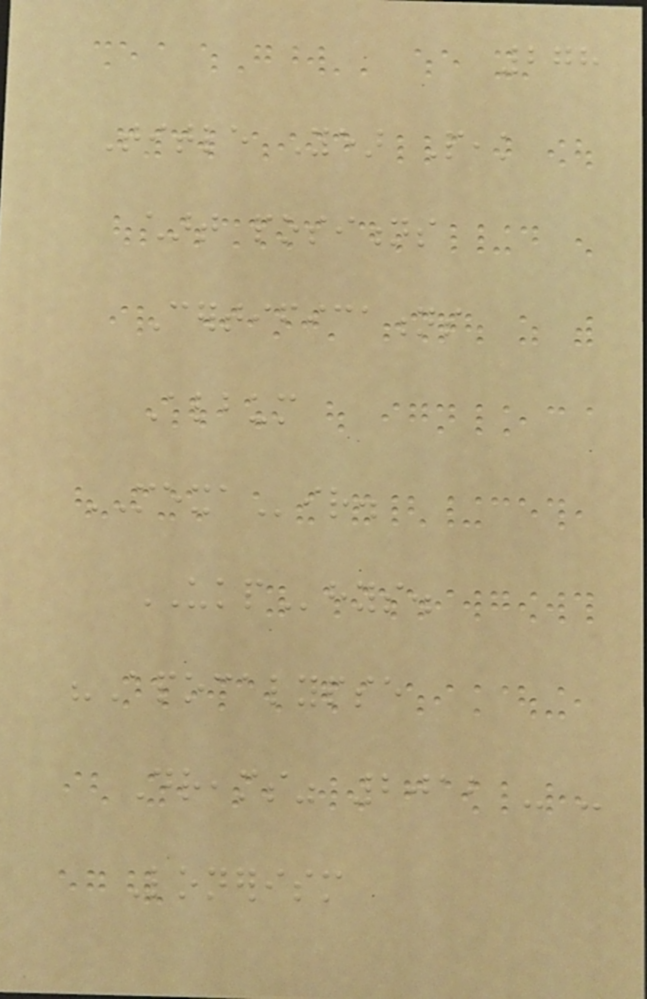278
Title Year Peak
chart positions
Certifications
Album
MEXAir.
UKPhys.
"Apocalypse
Dreams" 2012 - -
Lonerism
